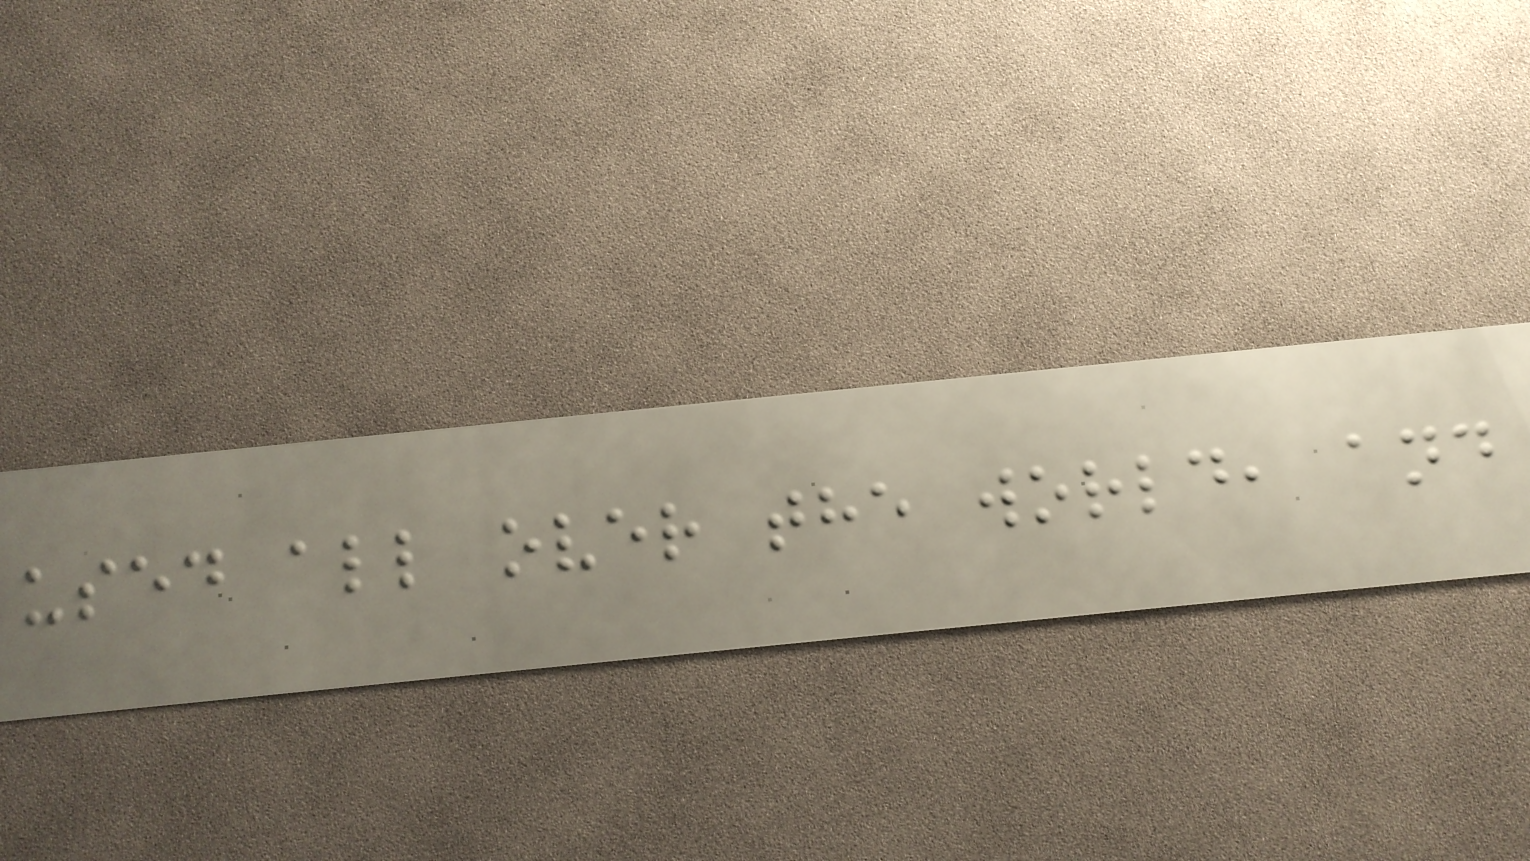used all over the world, and
